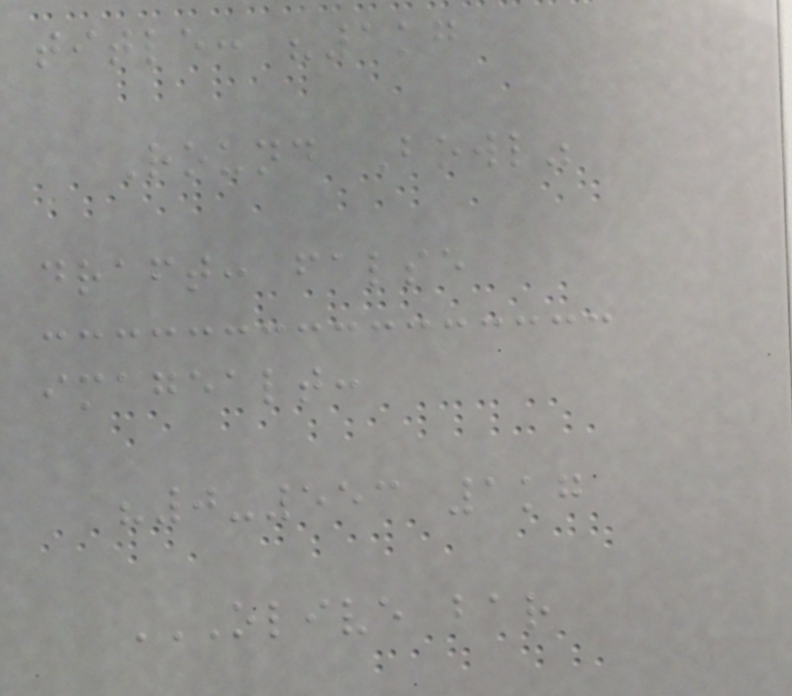title: "1kg
Round Bowl"
draft: false
imagealt:
"0-553 1kg
OLIVE BAR
